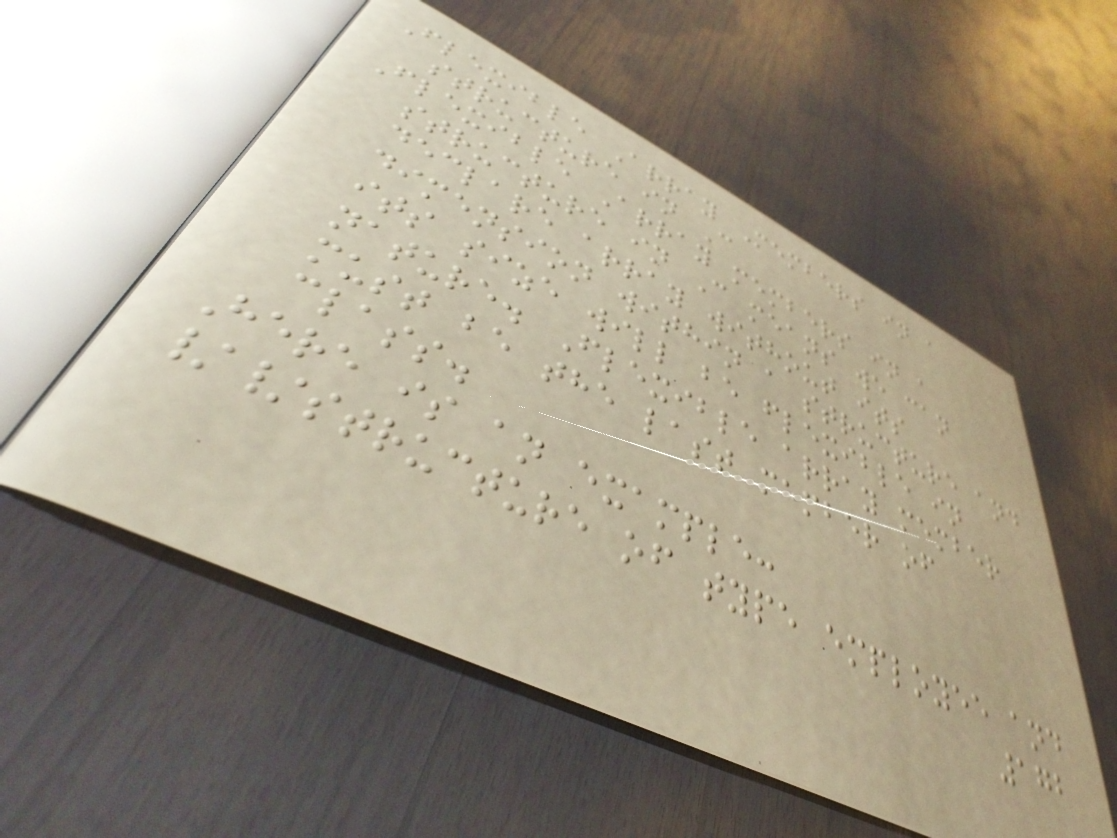Flexible Array Members in a
structure in C
Flexible Array members in a
structure in C means we can
declare array without its
dimension within a structure and
its size will be flexible in
nature. Flexible array member
must be the last member of
class.
Here is an example:
//structure of type employee and
172
